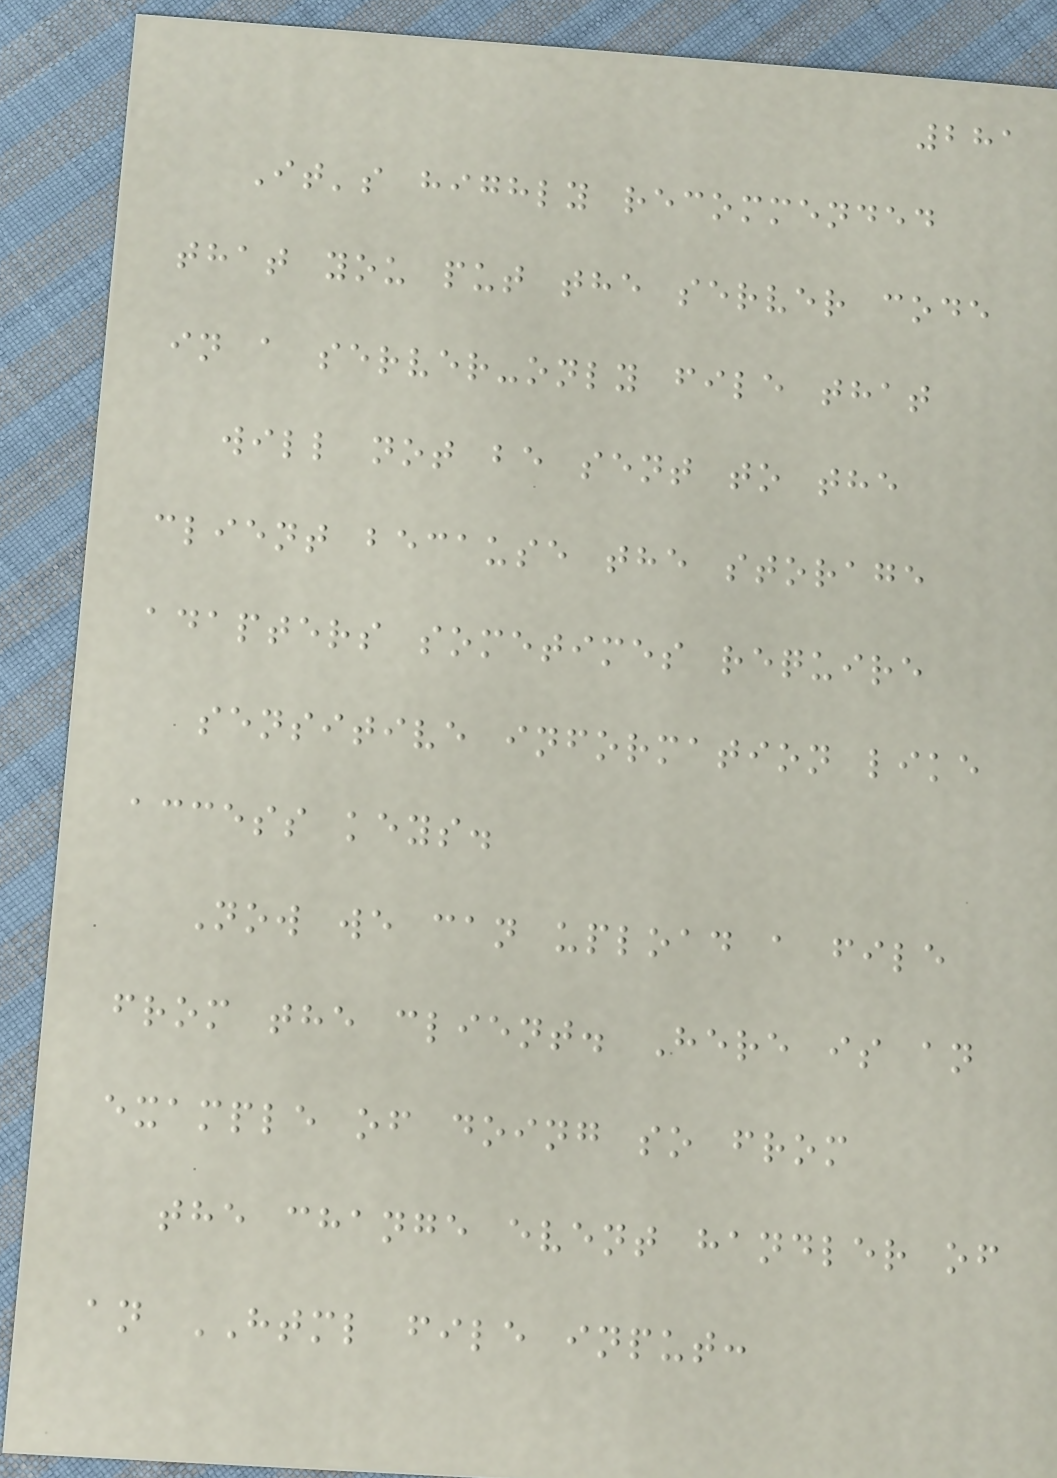281
It's highly recommended
that you put the server code
in a server-only file that
will not be sent to the
client because the storage
adapters sometimes require
sensitive information like
access keys.
Now we can upload a file
from the client. Here is an
example of doing so from
the change event handler of
an HTML file input:
